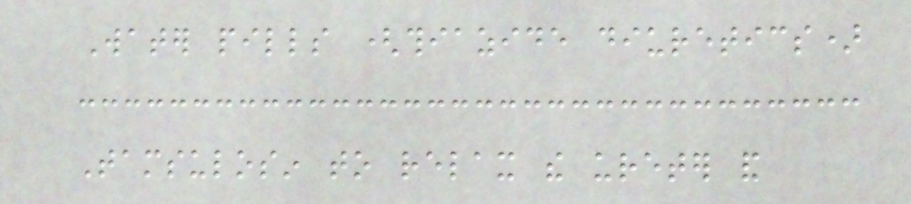Water pills (thiazide diuretics)
Tamsulosin to relax the ureter and
